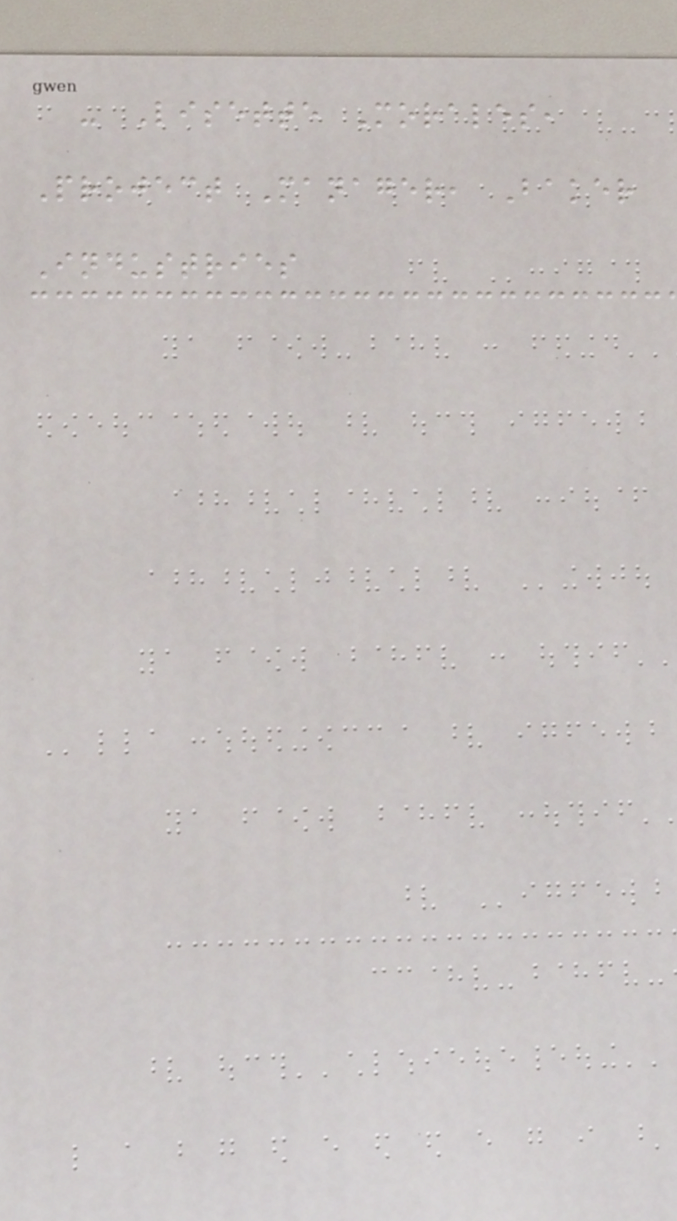- Lisette Morales,
Project Manager, Baker
Industries
